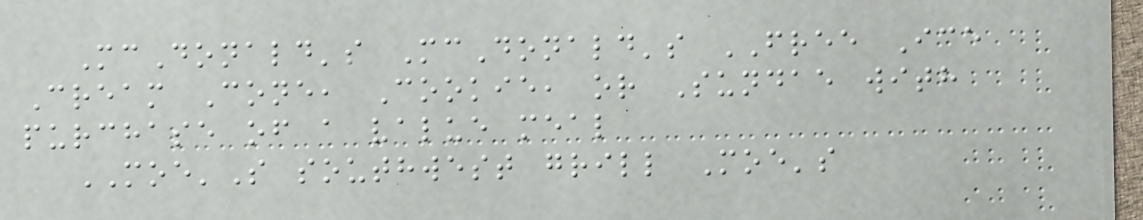McDonald's McDonald's FREE Ice
Cream Cone, Cookie, or Sundae with
purchase of a value meal
MOE'S southwest grill Moe's
